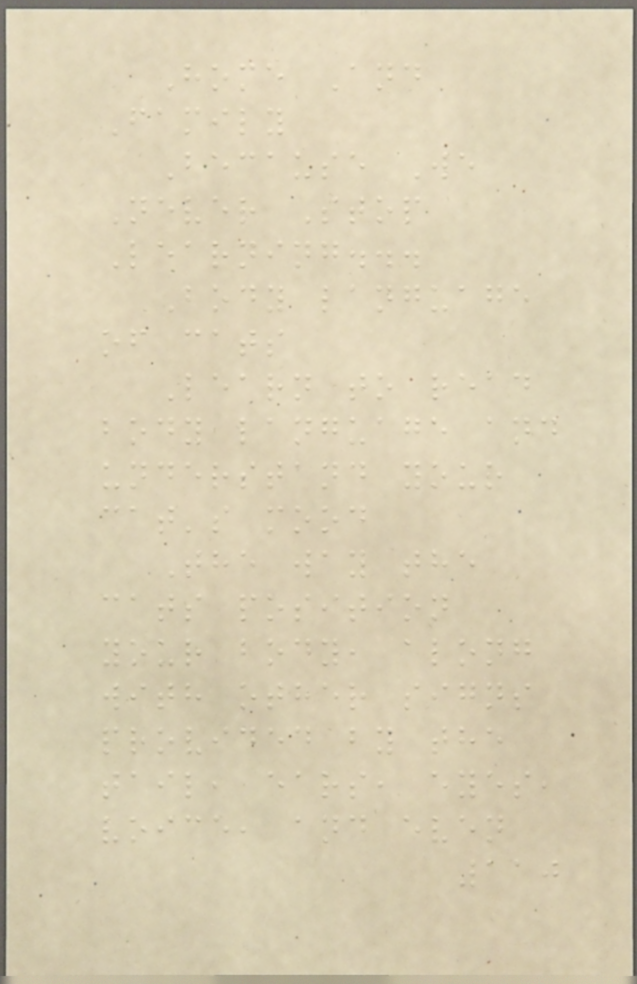Home And
Family
Because We
Never Stop
Learning...
Body language
of cats
Learn to read
body language and
understand your
cat's mood
The way the
cats position
your body, along
with other signs
provided by the
tail, ears, eyes,
voice, and even
110
